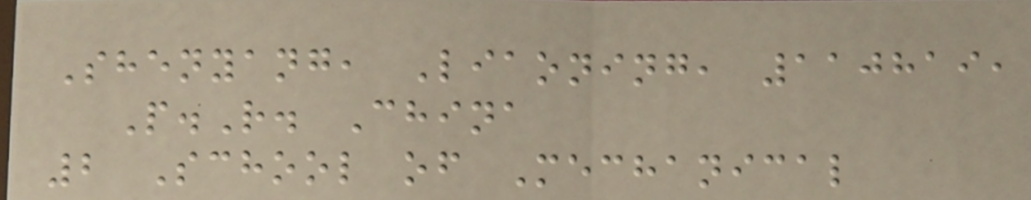Shenyang, Liaoning, 110819,
P.R. China
2 School of Mechanical
